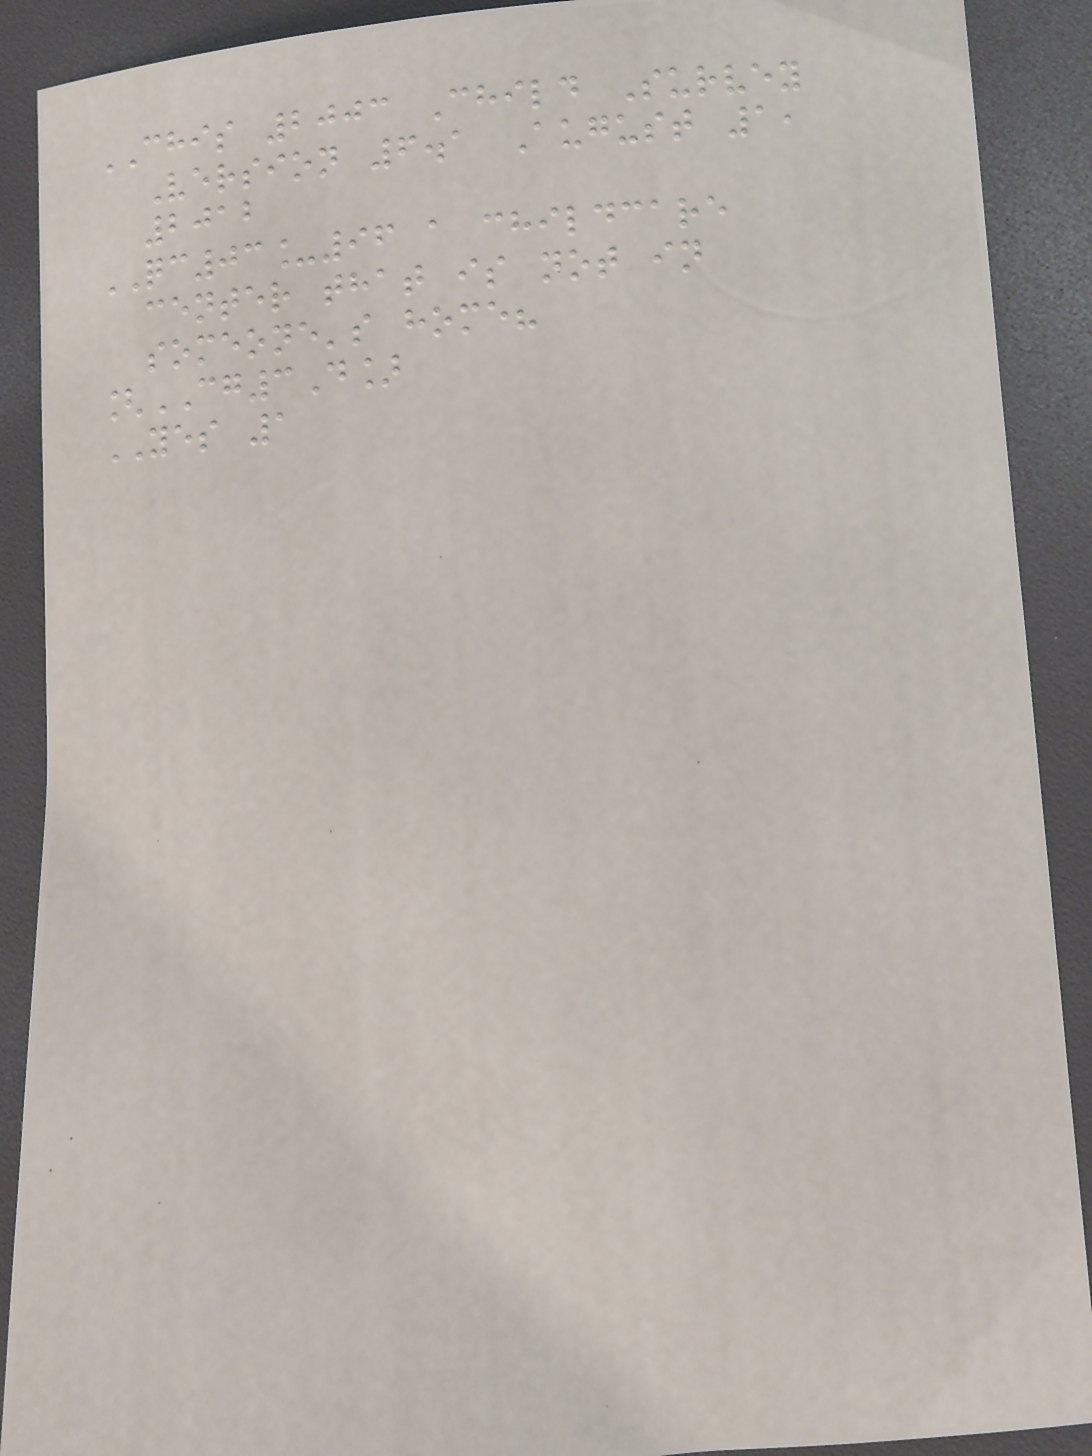CHIS 2003 Child Survey
Version 6.1 August 1,
2012
QC03_96 a childcare
center that is not in
someone's home?
[CG3D]
YES 1
